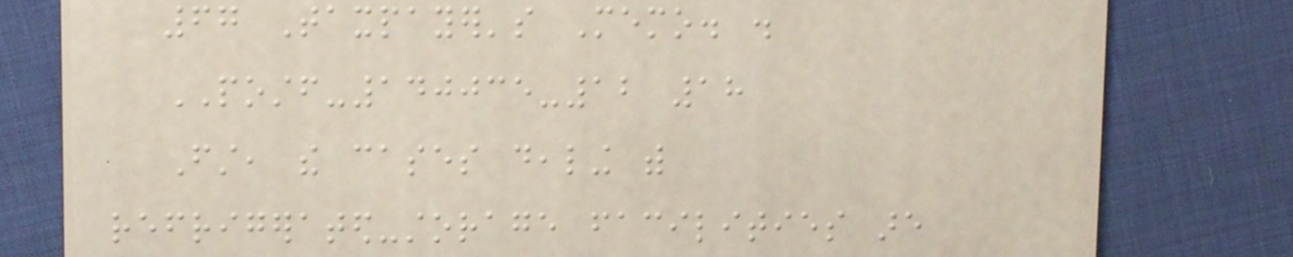67 Taxpayer's Memo. .
POSTF-140035-12 18
First, the cases dealing with
refrigerated-storage facilities are
